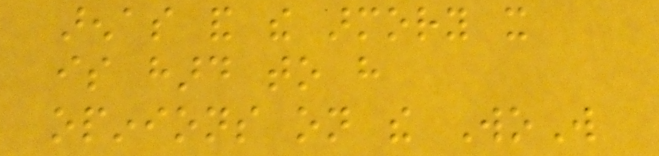arenas and the armory it
is hard to have
opinions on the WoW
